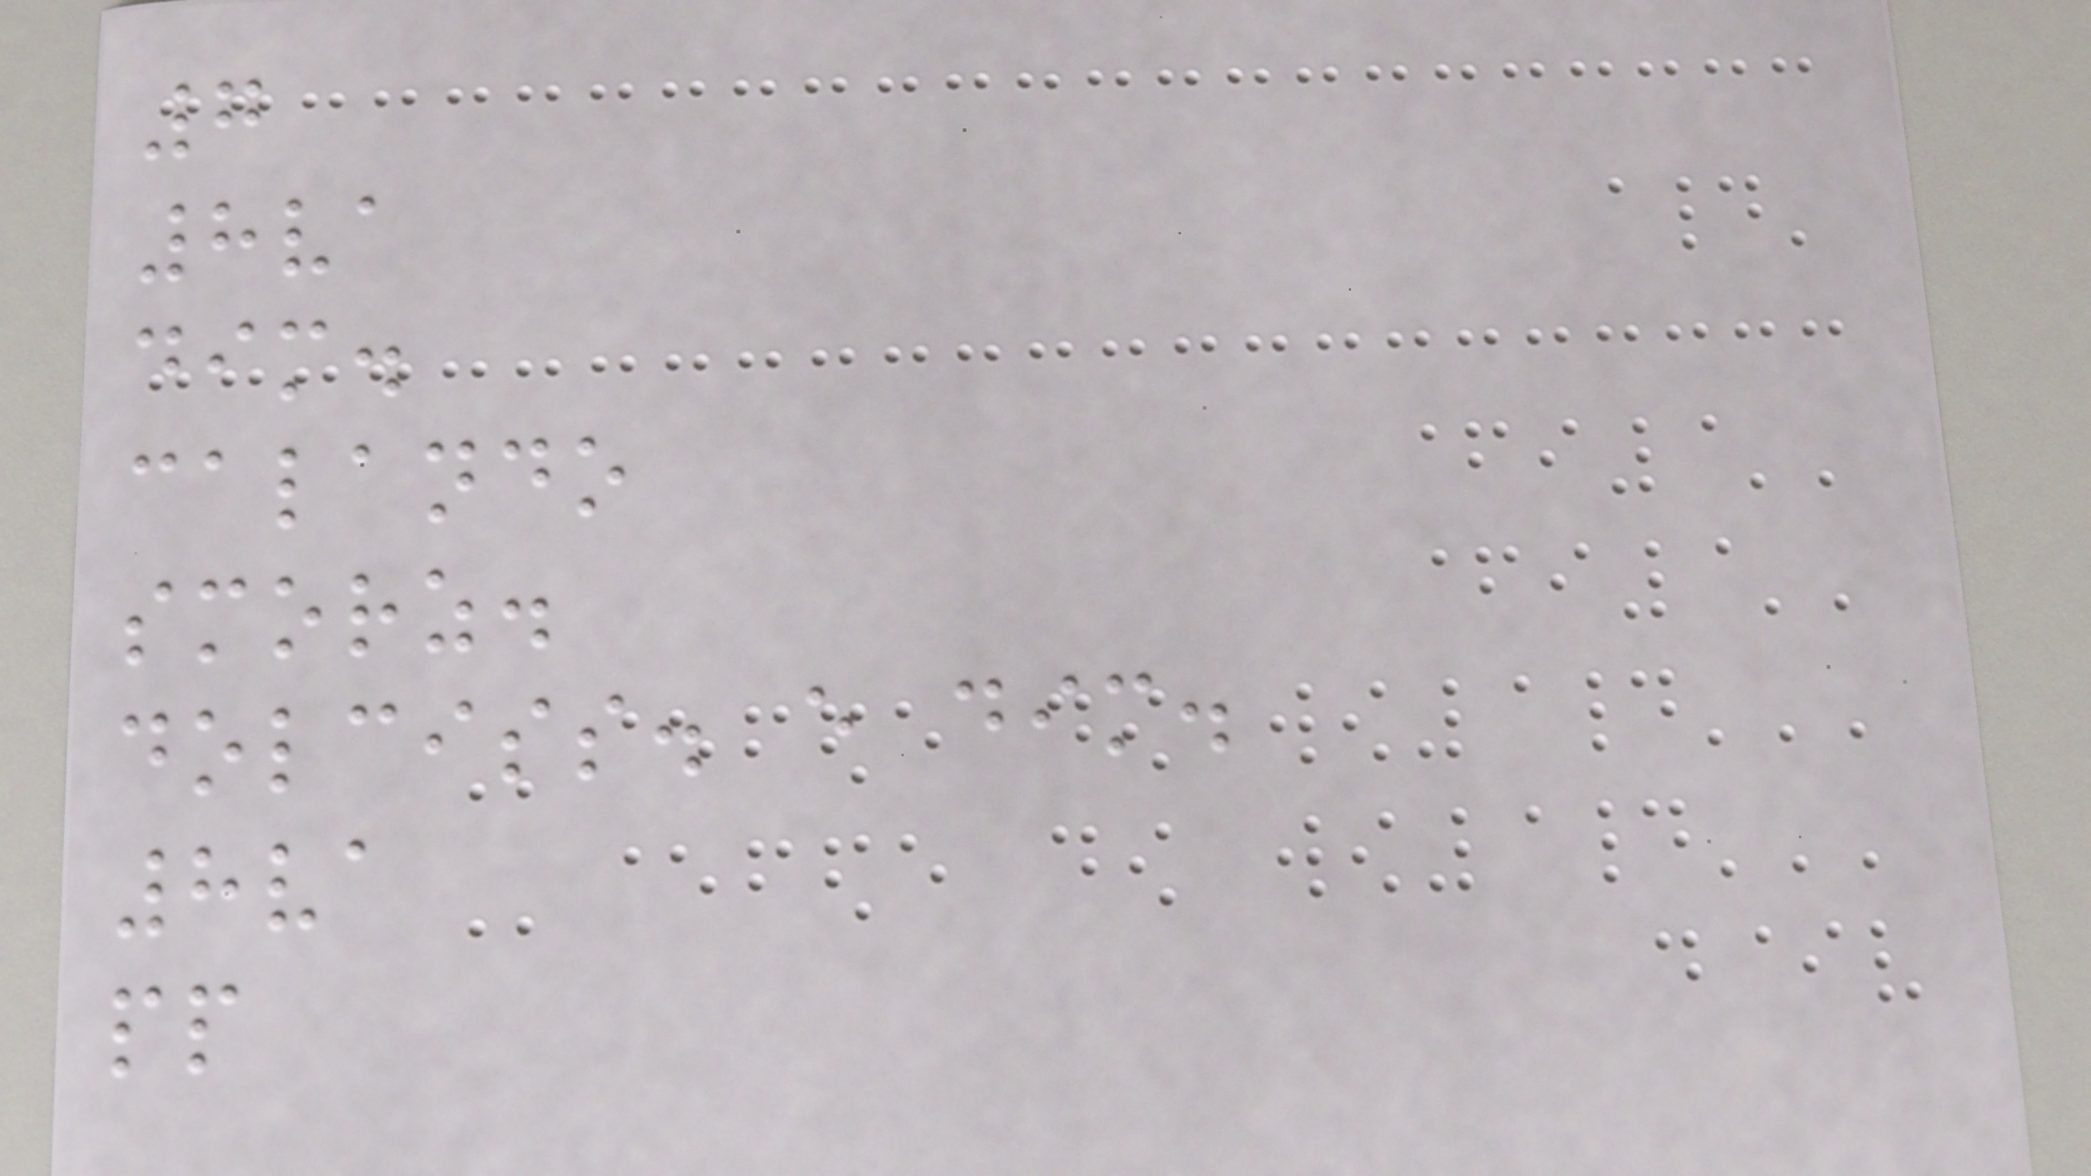7
8va
dim.
calando
smorz.
dolciss. e dim.
8va
pp
